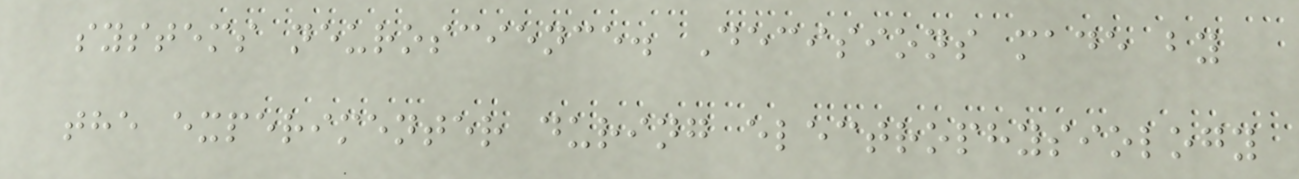systems neuroscience. Decisions made by
the experimenter during electrophysiology
